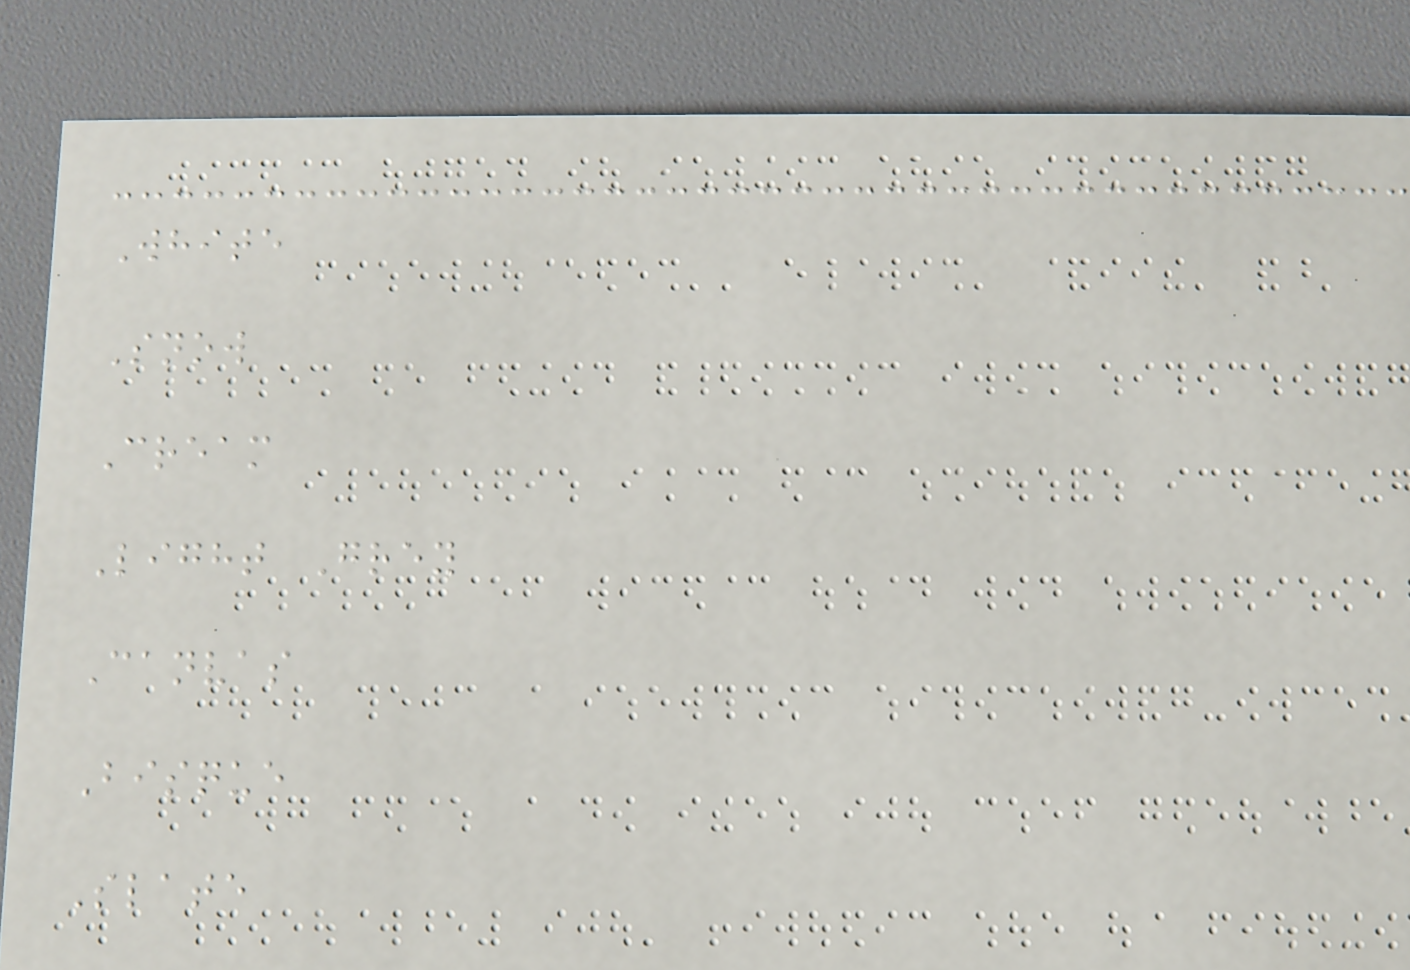White
Snow
Cream
Light Grey
Canvas
Bisque
Slate
